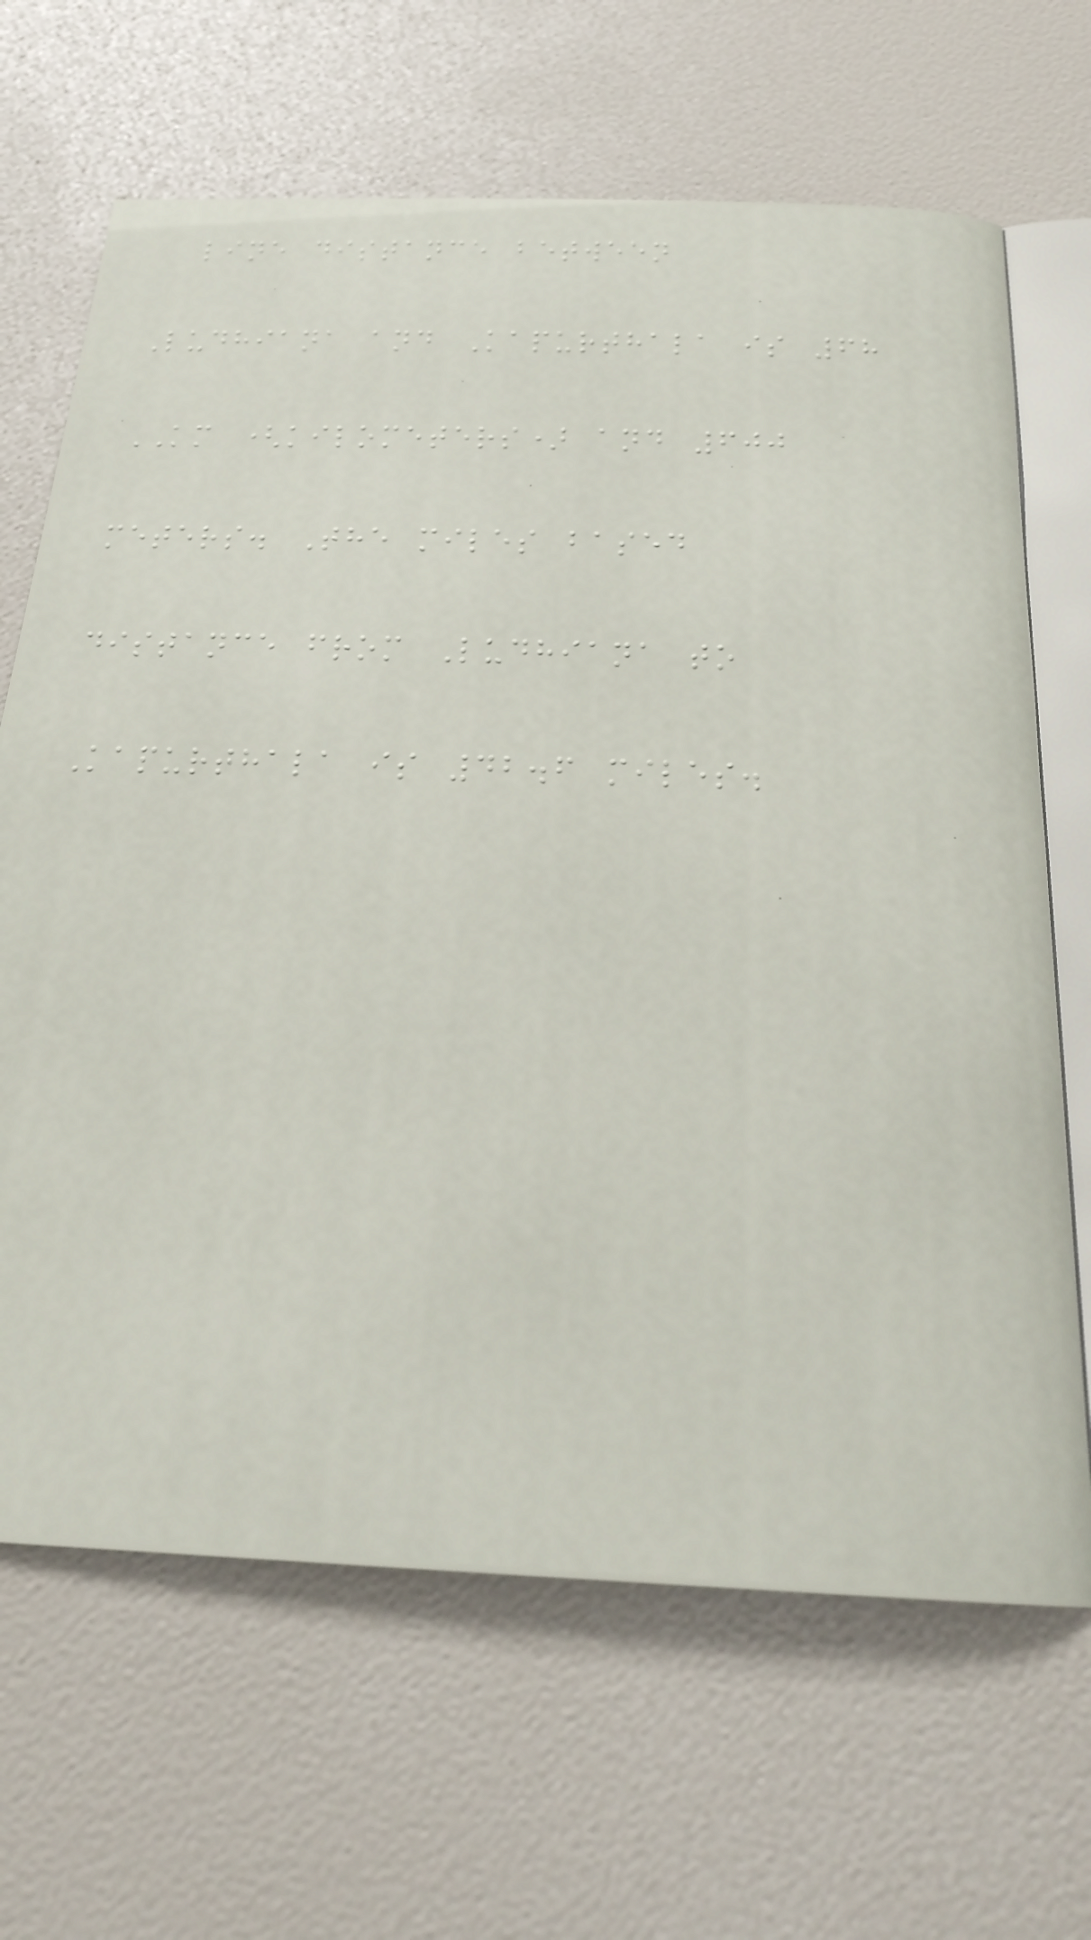line distance between
Ludhiana and Kapurthala is 68
KM (kilometers) and 600
meters. The miles based
distance from Ludhiana to
Kapurthala is 42.6 miles.
